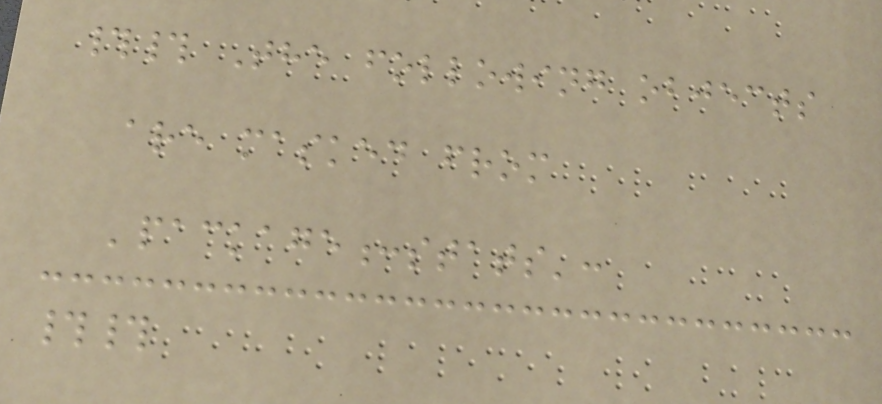## The following objects
are masked from
'package:stats':
##
